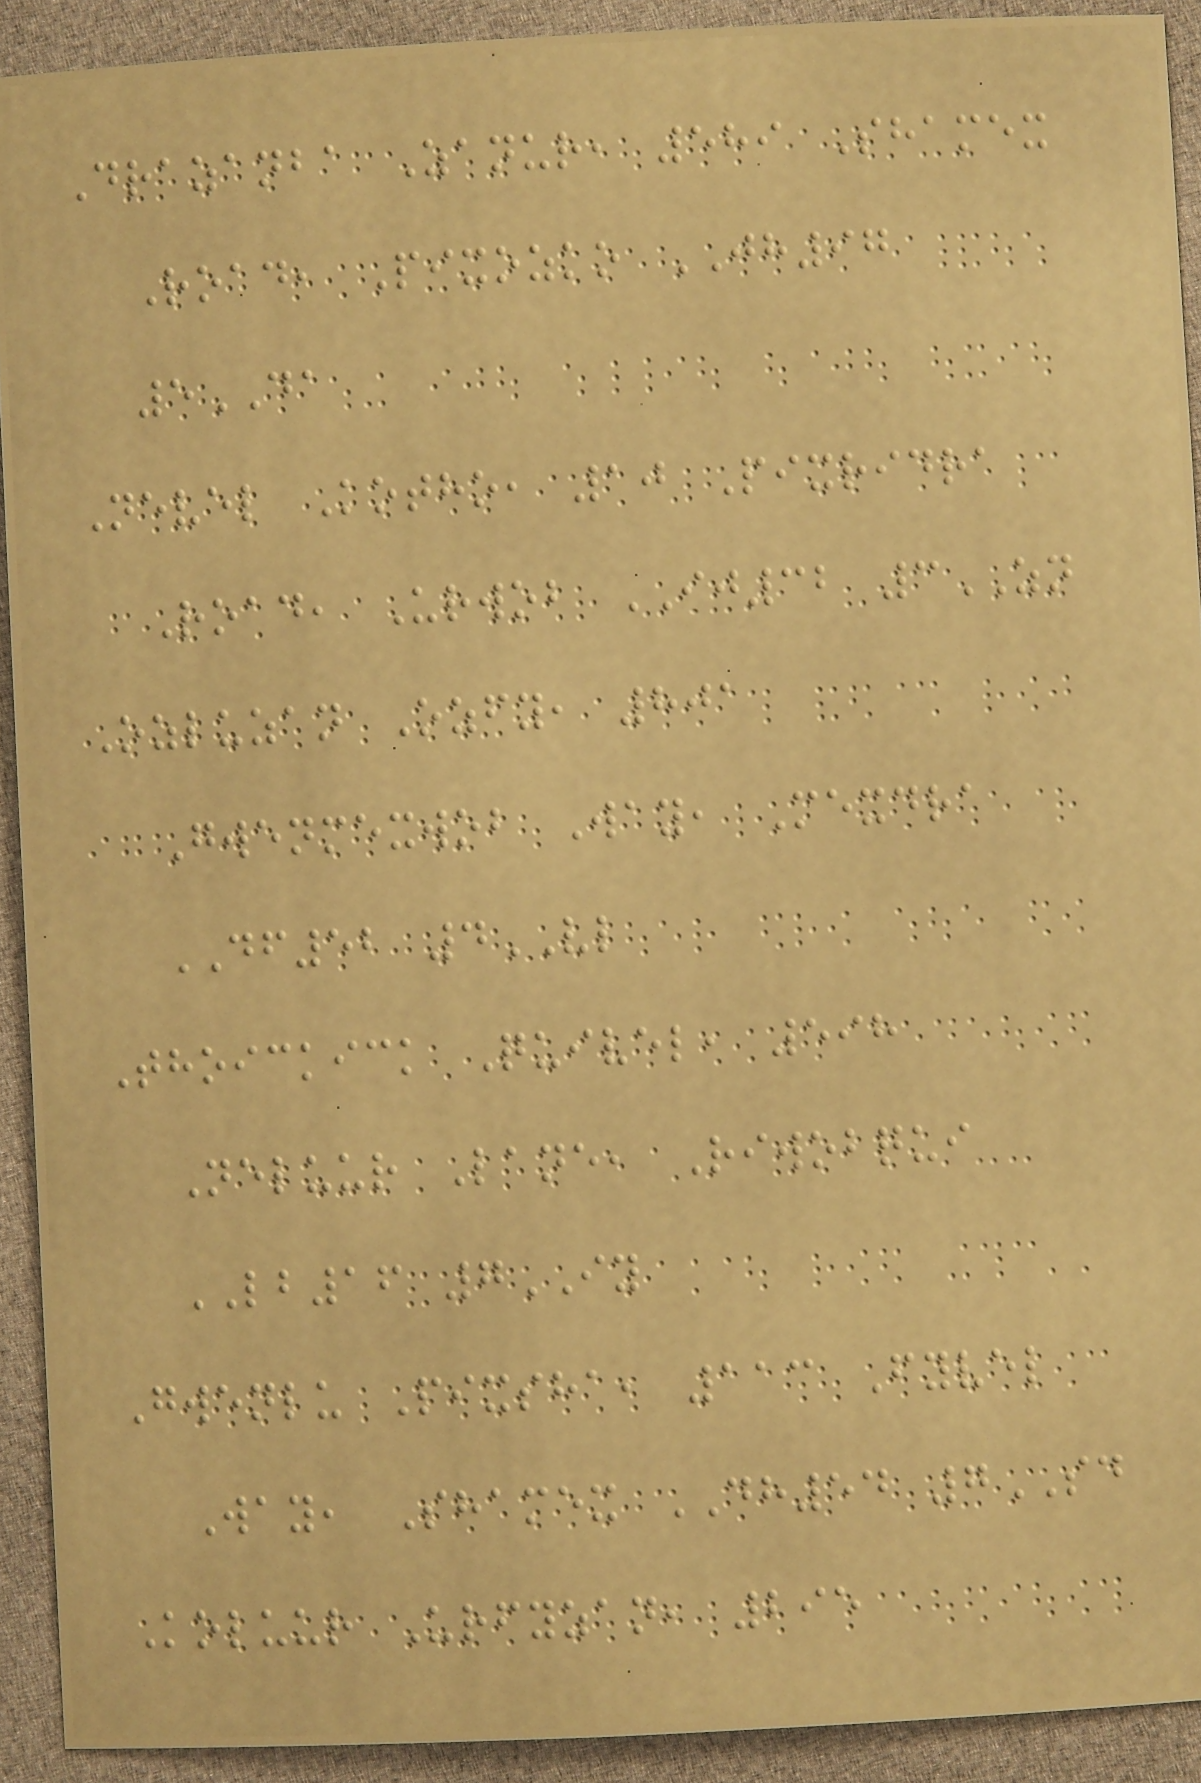Drazanba Zanur, 589 Shamex
Road, Pixozko JH97
5DA
Nevel Kotho, 10 Pixridra
Road, Urwob IJ32 3ZN
Ozluzan Ozfy, 801
Gwenmexwob Way, Mexdra
DF52 4VL
Thoickick Quivel, 598
Neluur Lane, Riwobqui
LB16 7IY
Gwenlu Pixsha, 113 Fyvel
Way, Shamex DH54 7SD
Koluur Urfyzan, 295
